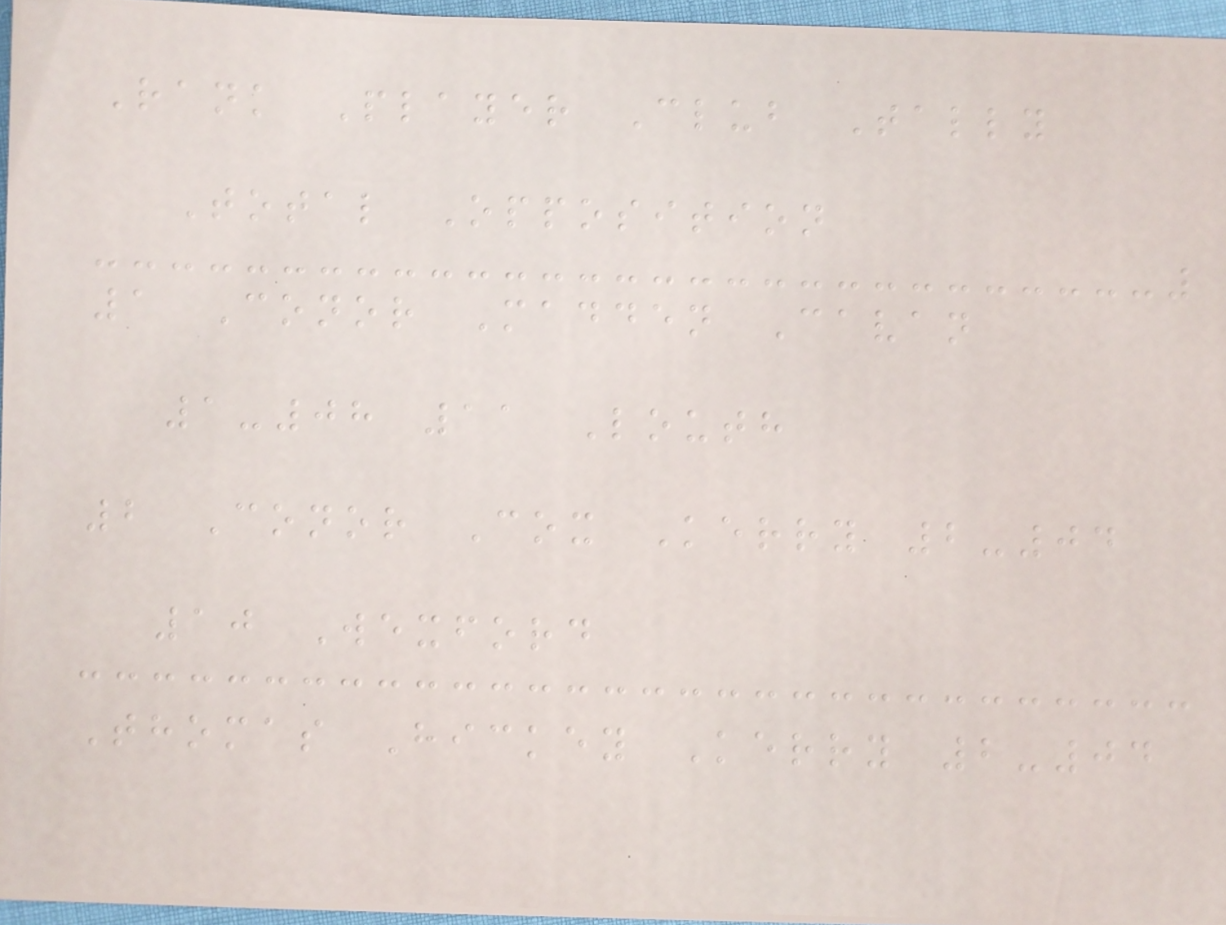Rank Player Club Tally
Total Opposition
1 Conor Madden Cavan
1-08 11 Louth
2 Conor Cox Kerry 2-04
10 Wexford
Thomas Hickey Kerry 2-04
